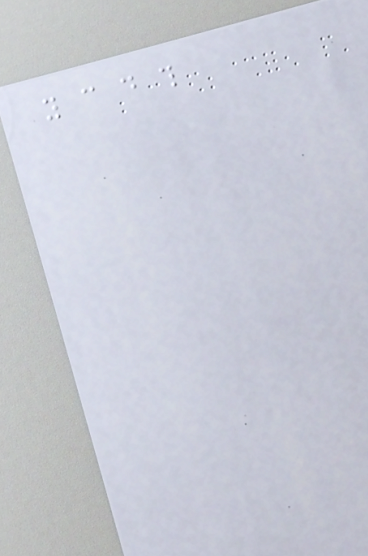you can do this
